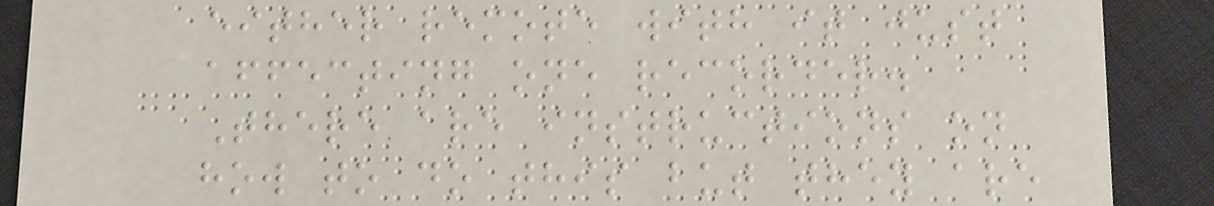either remote with it just
affecting one recorder.
There are instructions on
how to do this but they are
